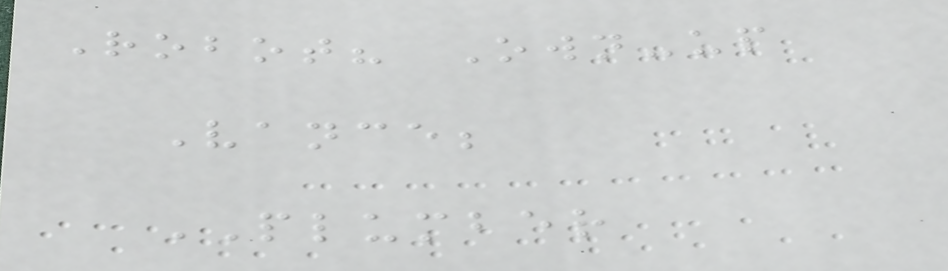Robot? Own-up
Vance;
PLUMBER
